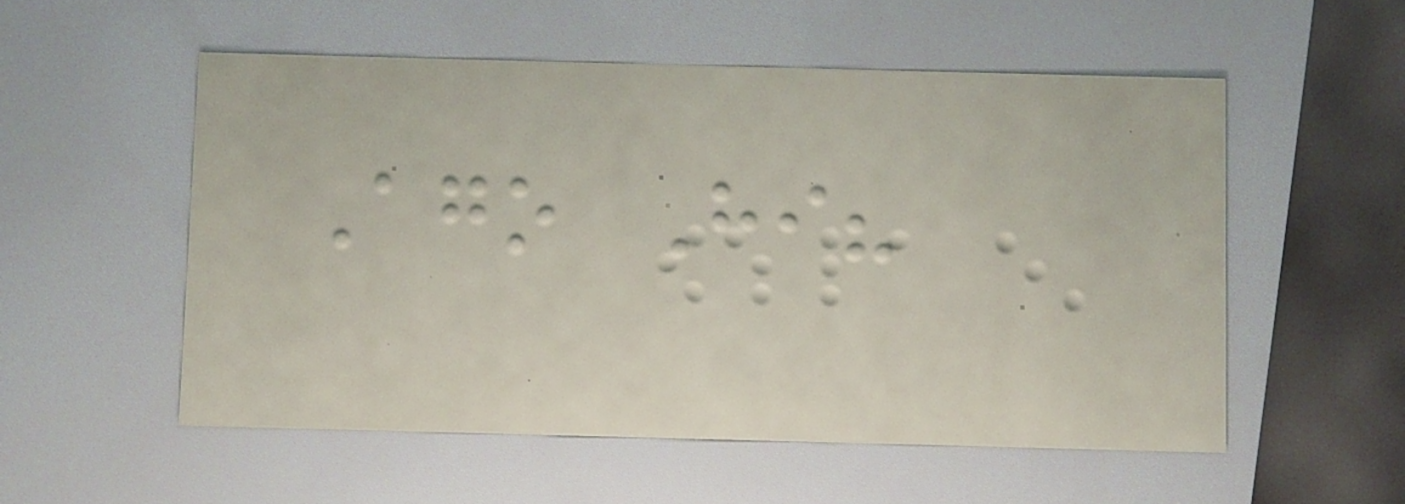Ago Hi?
